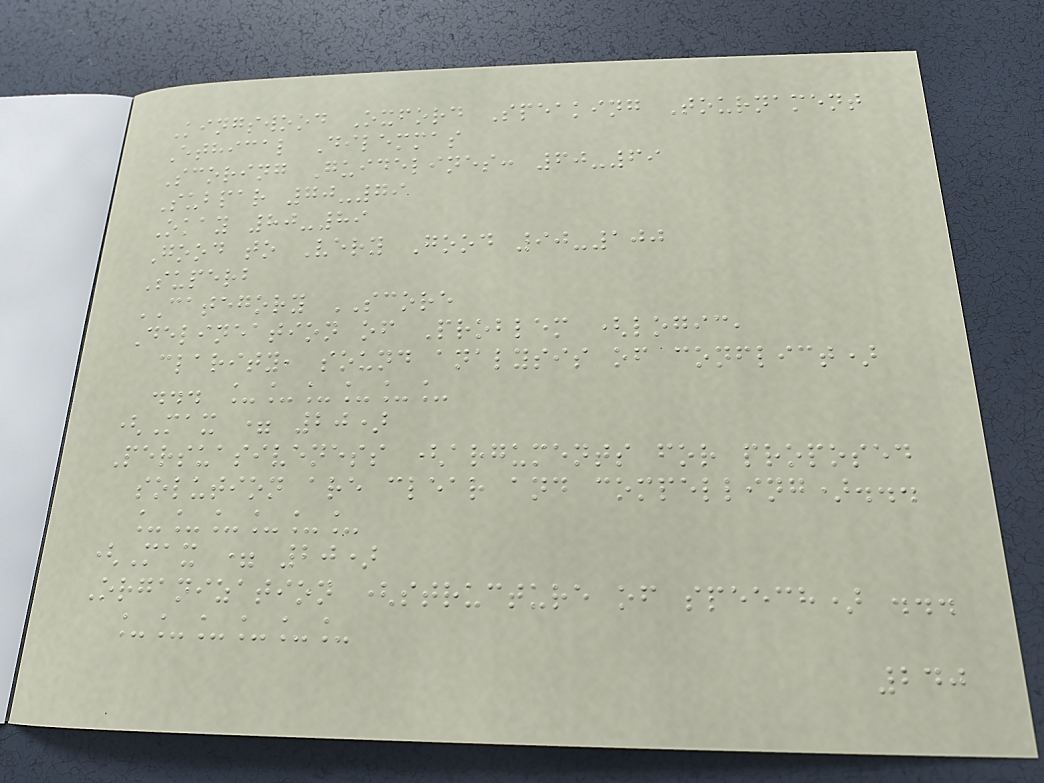Kingswood Oxford Speaking Tournament
Ethical Dilemmas
Scoring Guidelines: 60-69
Subpar 70-79
Okay 80-89
Good to Very Good 90-100
Superb
CATEGORY SCORE
Delineation of Problem (logic,
clarity, sound analysis of conflict)
... ______
(Max = 20)
Persuasiveness (arguments for proposed
solution are clear and compelling)...
______
(Max = 20)
Organization (structure of speech) ...
______
240
